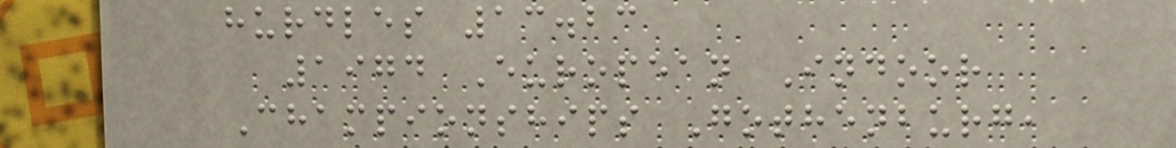hurdles 13.23
1974 European Indoor
Championships Gothenburg,
